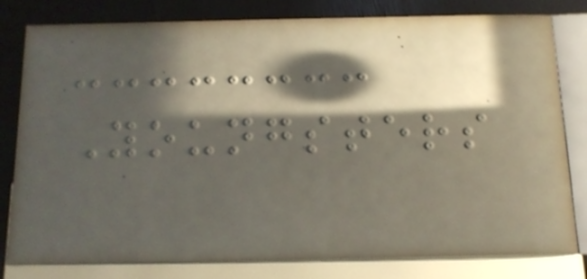Youngsters
